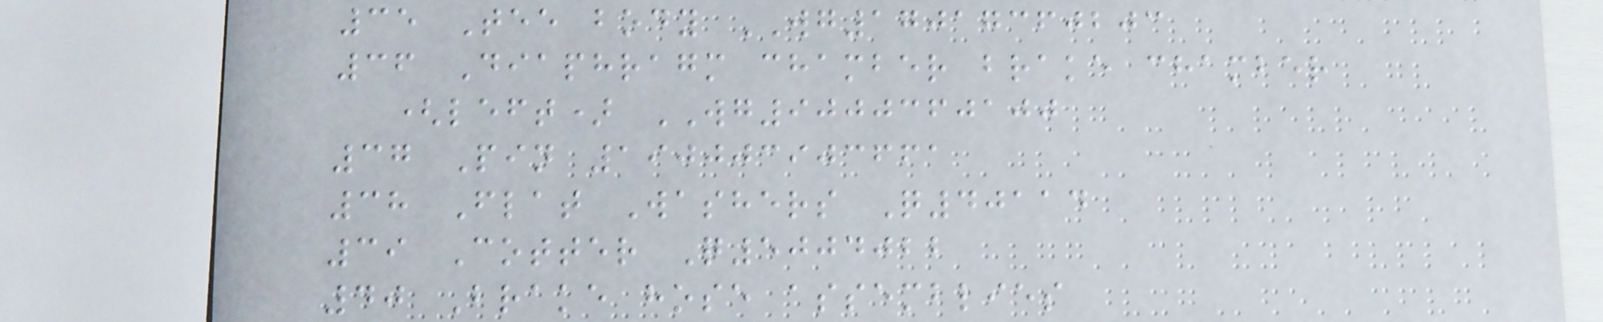35 Tee body WG17017360203
36 Diaphragm chamber brake chamber
(left) WG9000360100
37 Pin 190003903661
38 Flat Washers Q40114
39 Cotter Q5004022
40 Brake hose assemblies
